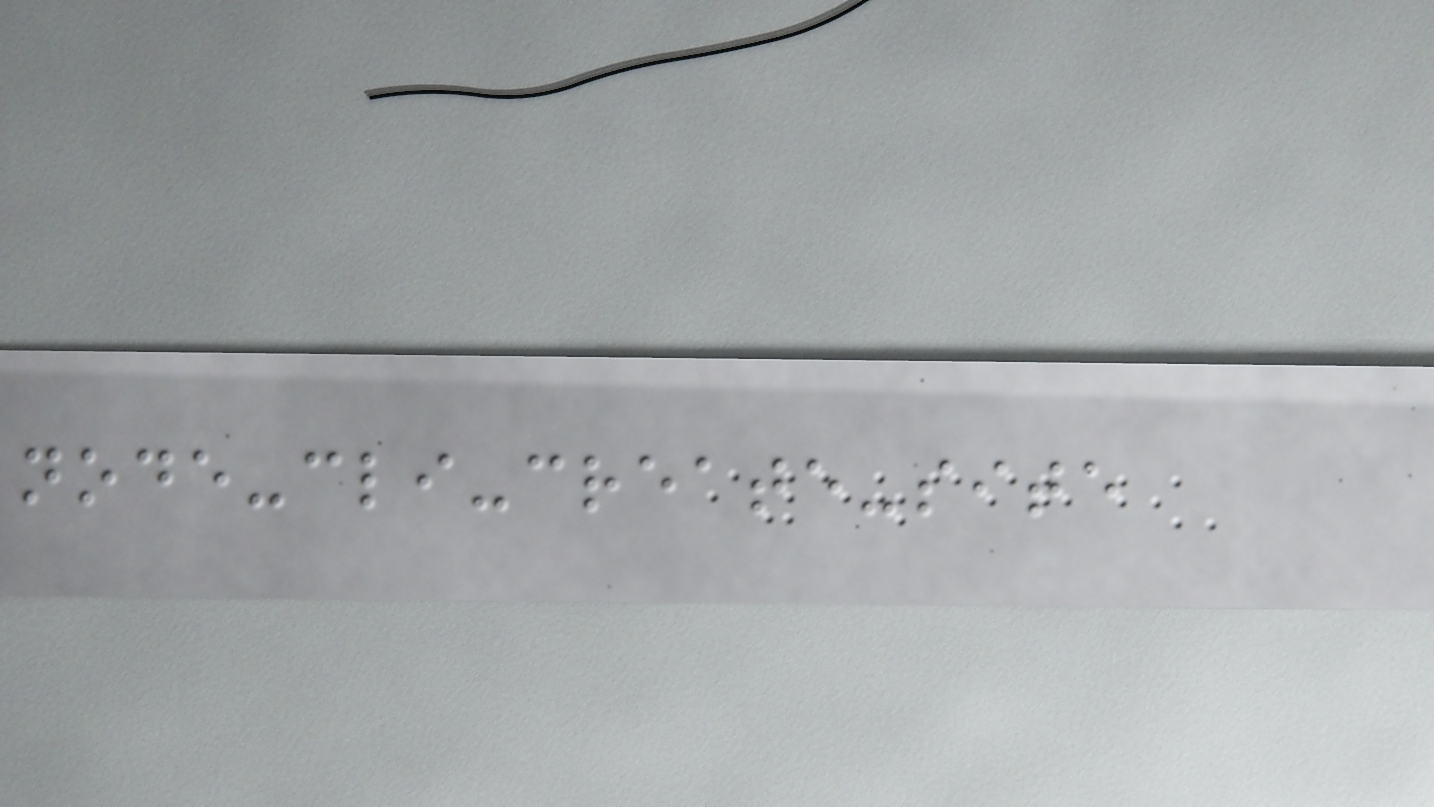node-cli-create-site
